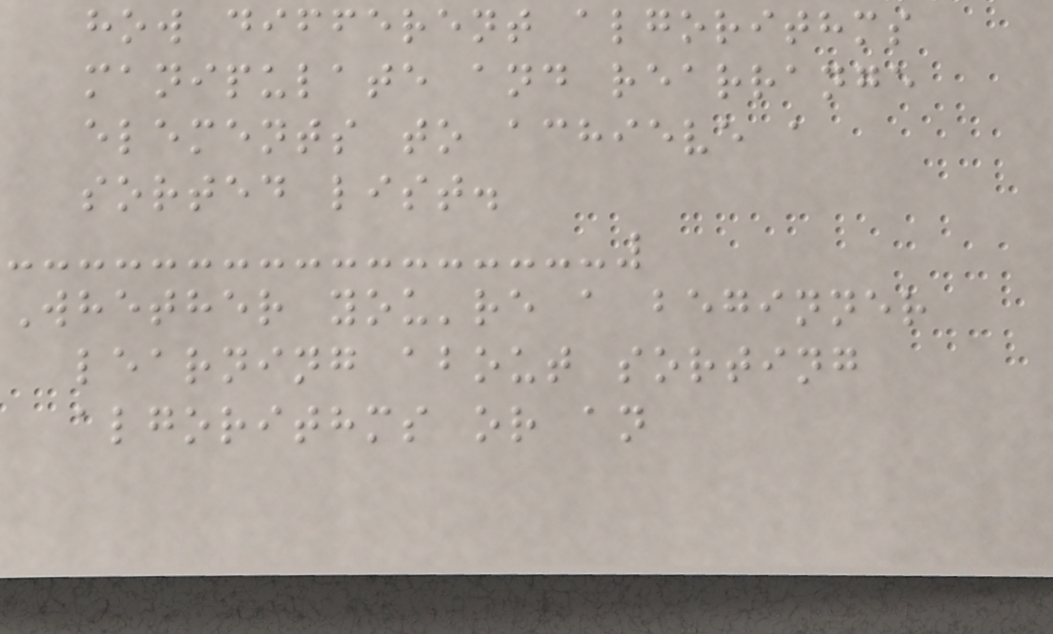how different algorithms
manipulate and rearrange
elements to achieve a
sorted list.
Whether you're a beginner
learning about sorting
algorithms or an
